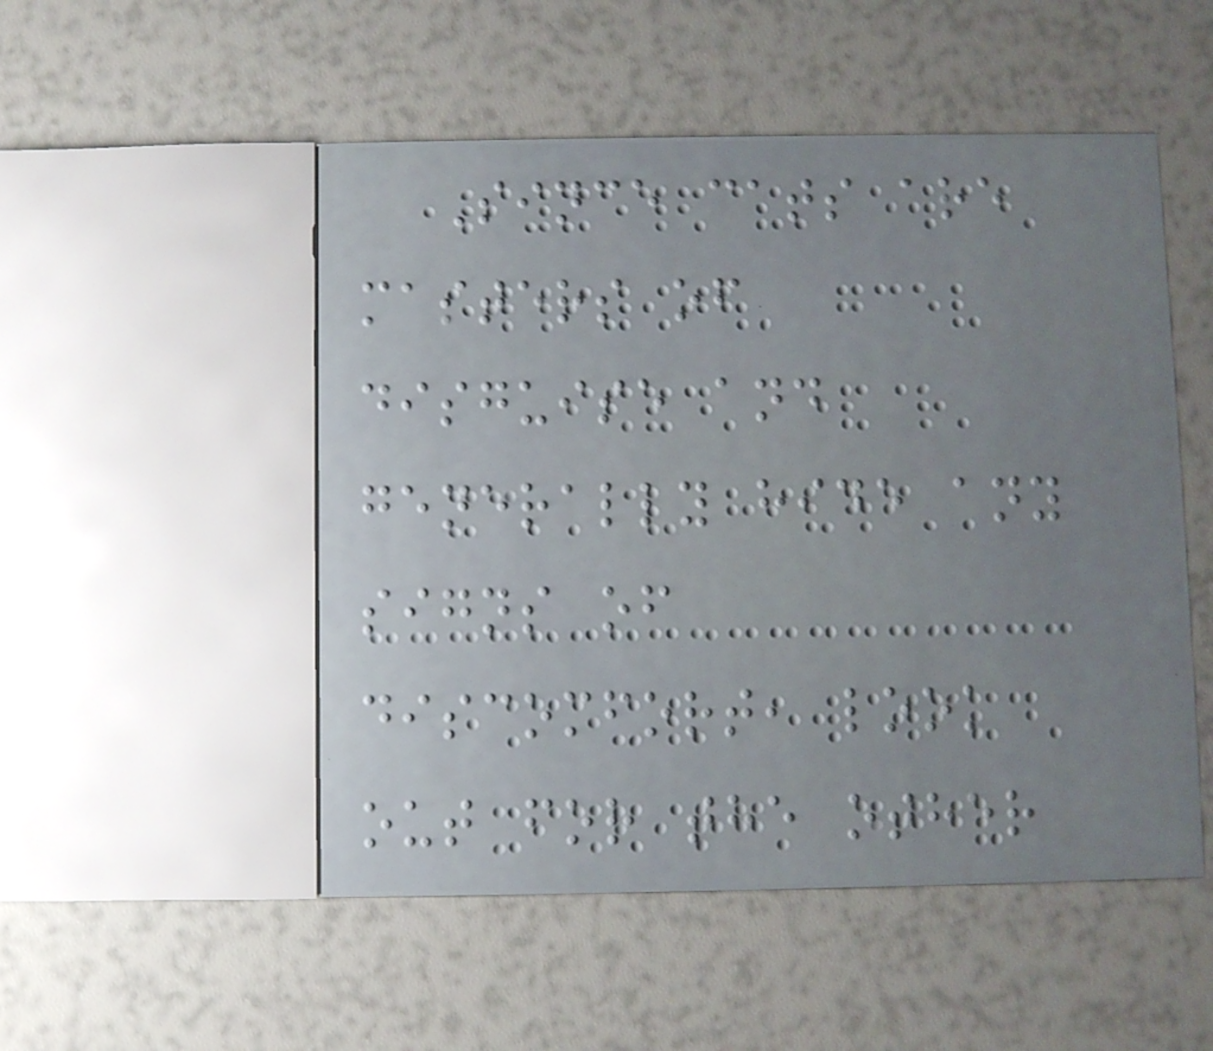Since cats are
masters of
disguise and
generally hide any
signs of
discomfort, look
out for the other
